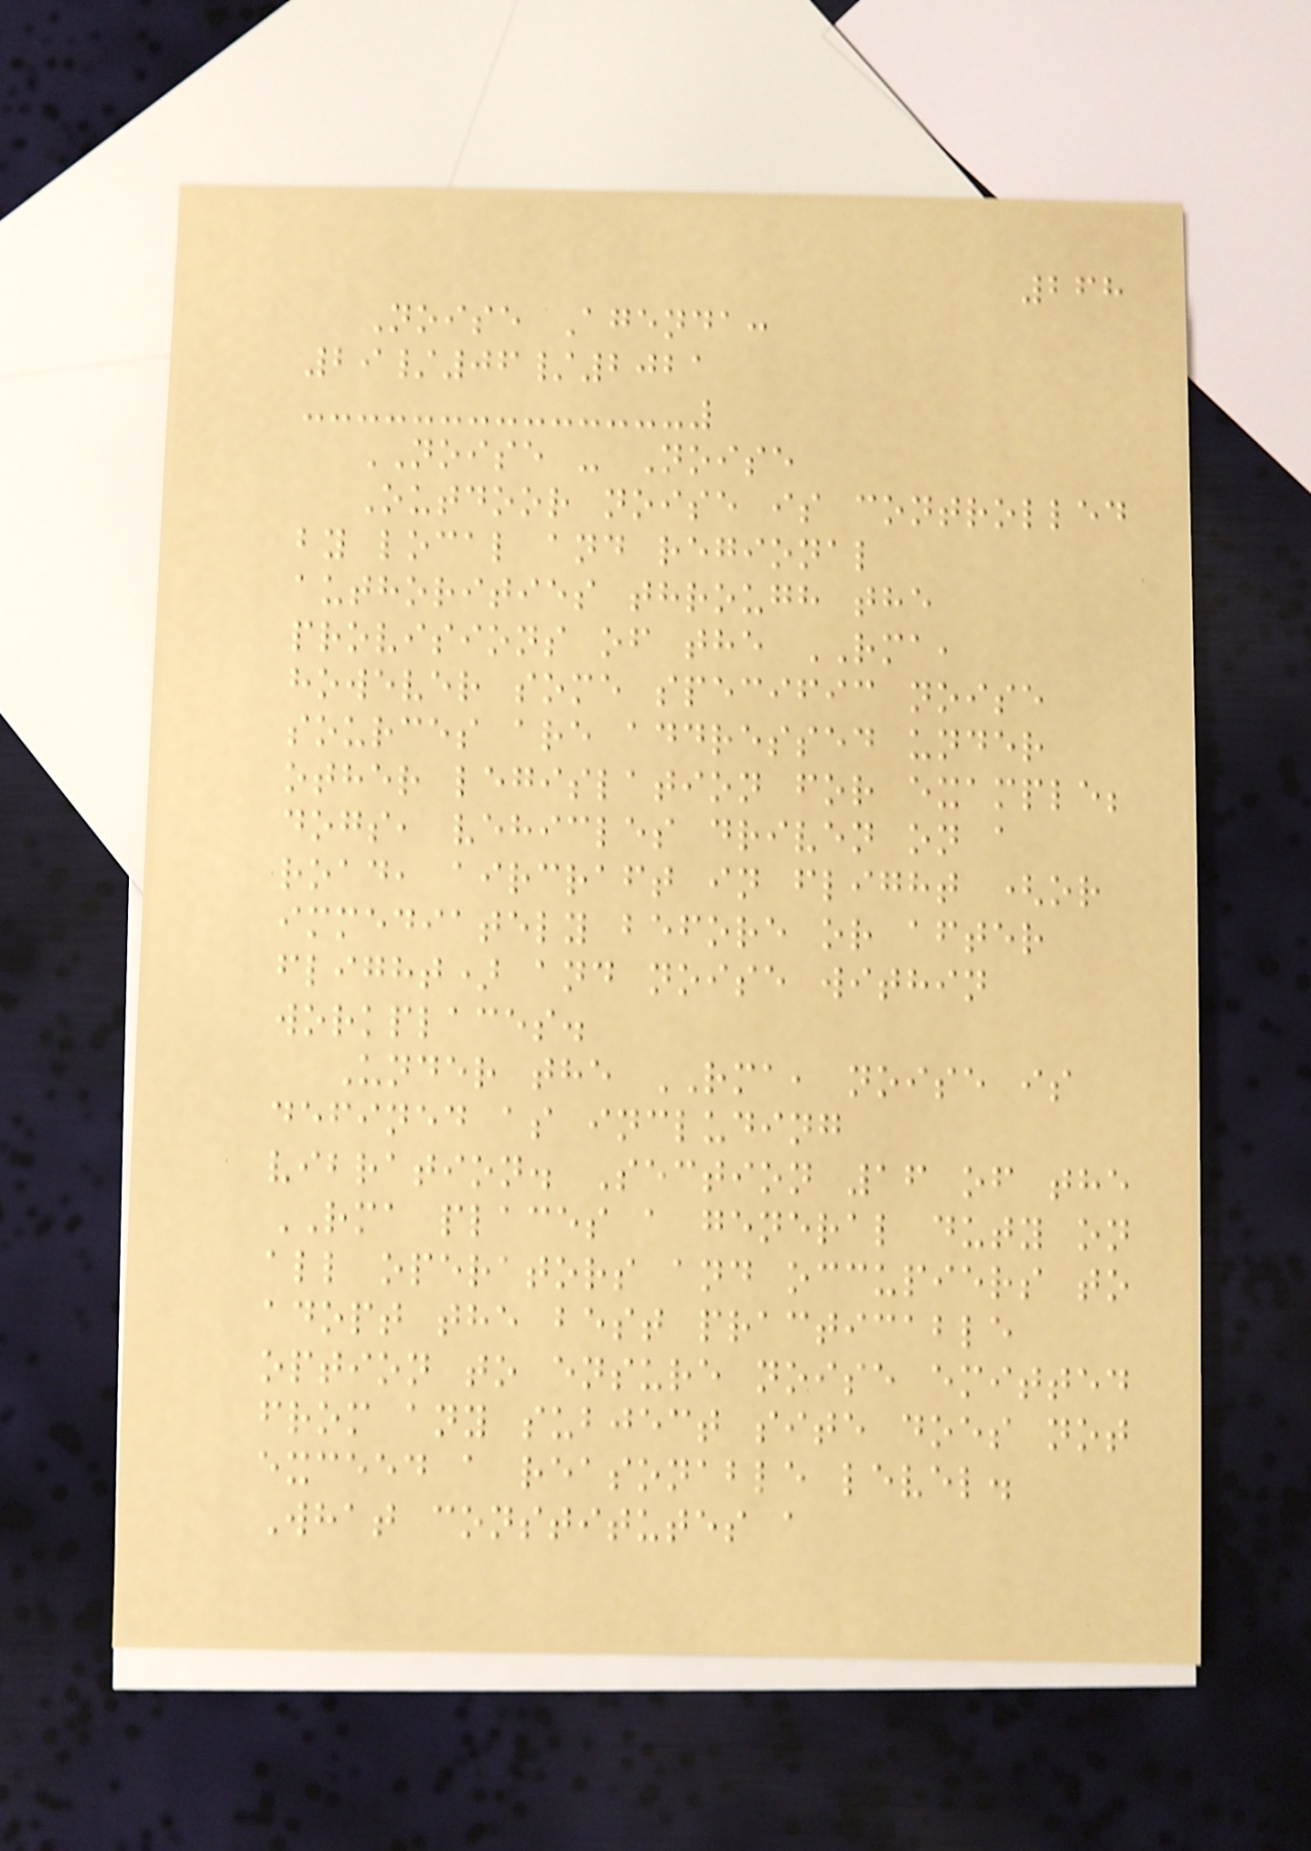268
Noise Agenda:
29/06/2021
NOISE - Noise
Outdoor noise is controlled
by local and regional
authorities through the
provisions of the RMA,
however some specific noise
sources are addressed under
other legislation for example;
dogs, vehicles driven on a
road, aircraft in flight (or
immediately before or after
flight) and noise within
workplaces.
Under the RMA, noise is
defined as including
vibration. Section 16 of the
RMA places a general duty on
all operators and occupiers to
adopt the best practicable
option to ensure noise emitted
from any subject site does not
exceed a reasonable level.
What constitutes a
